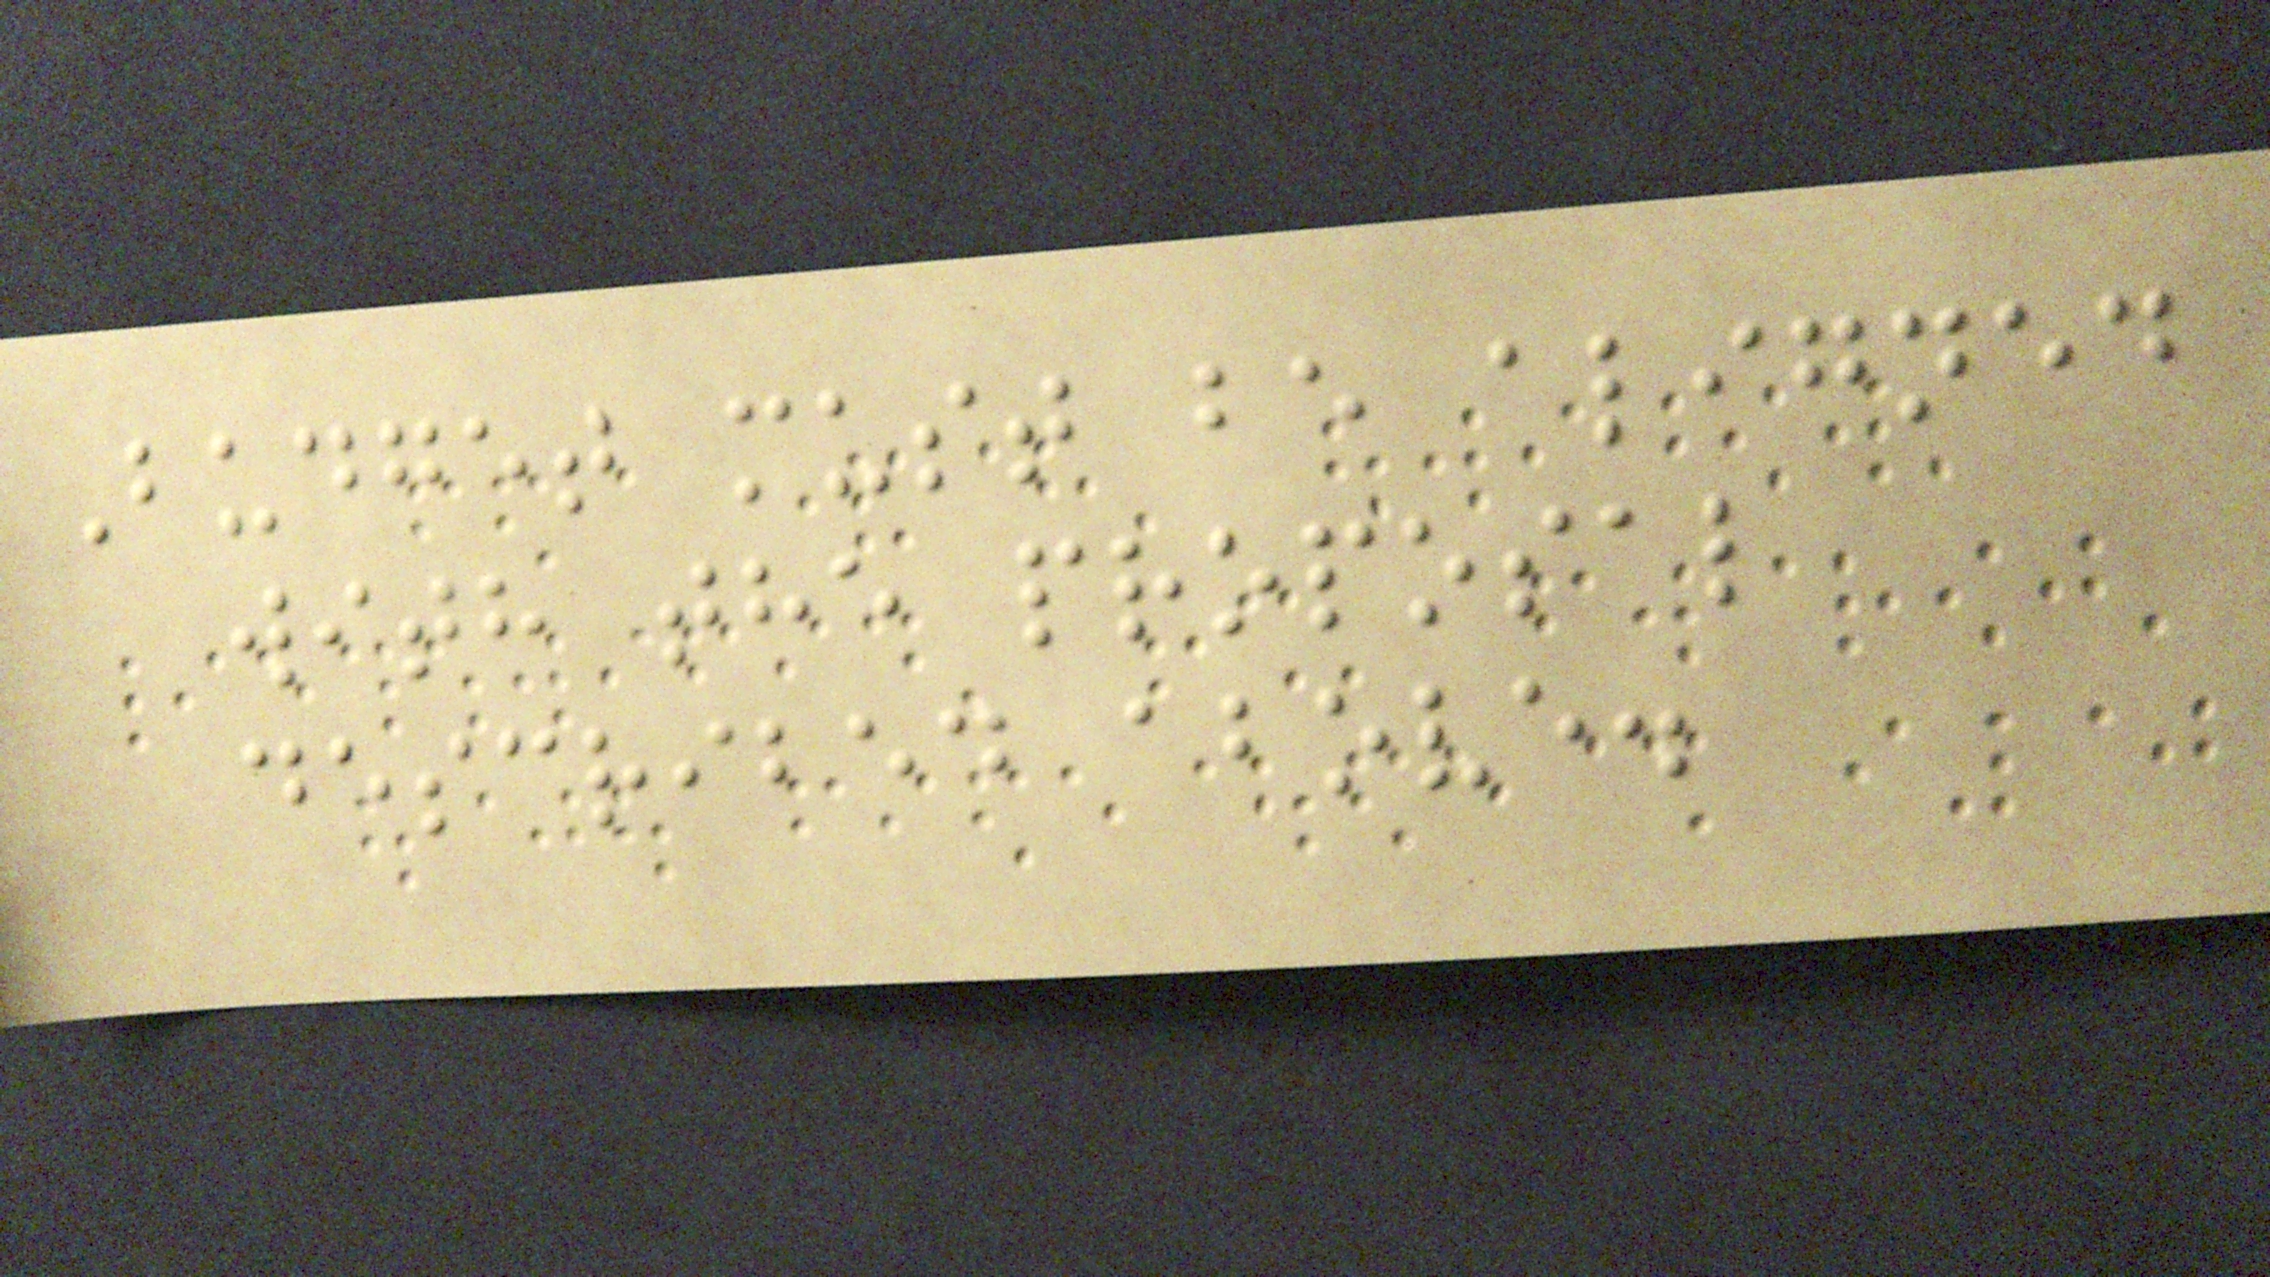Budget must be aligned
with the proposal
described above.
